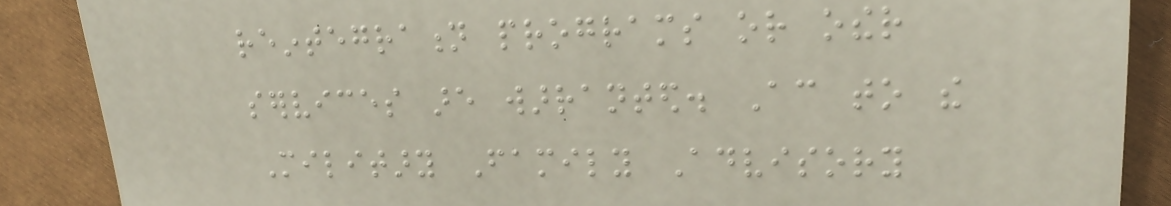reintegration programs or other
services are warranted. According to the
Military Family Advisory
